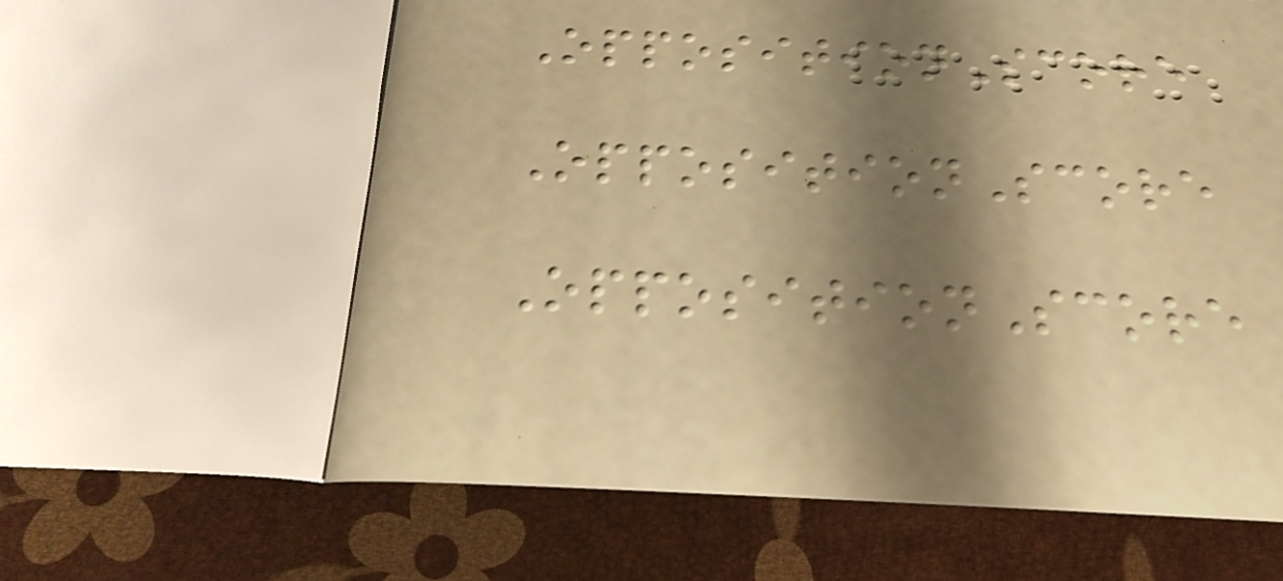OppositionScore
OppositionScore
OppositionScore
